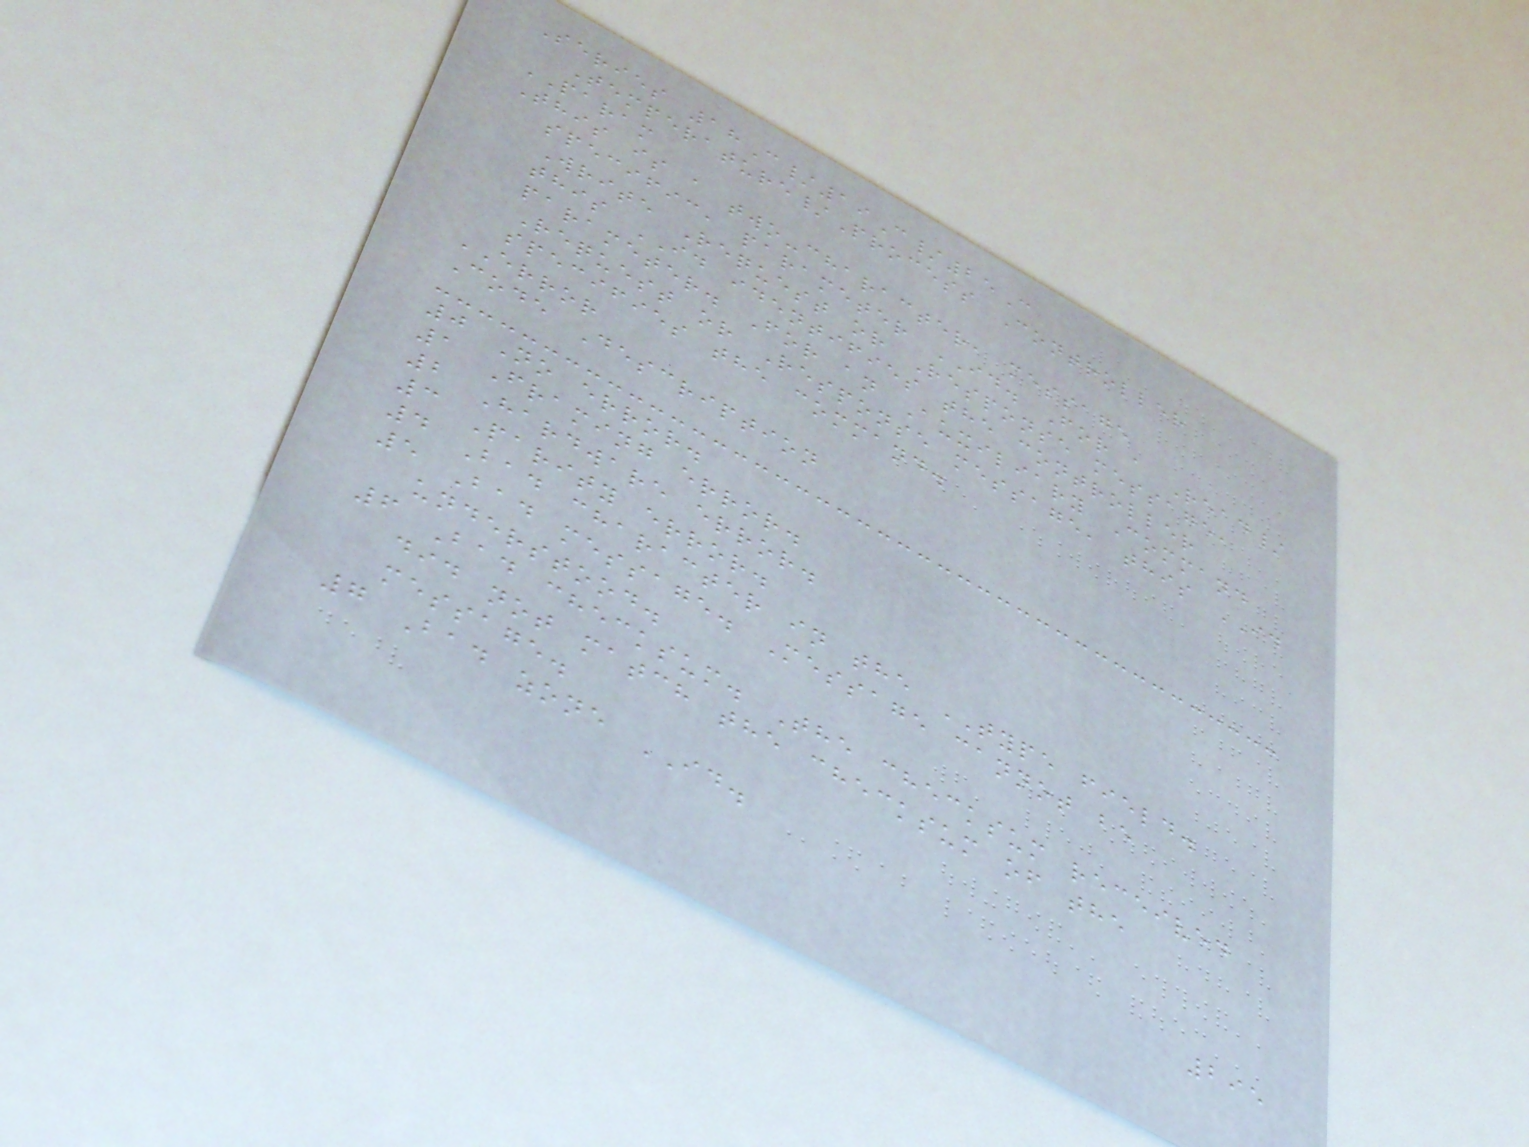Series 18C/19C/25C
Temperature/Process Controller
PARAM
This is a two-character, message
specific, parameter ID. For a Read/
Write Request or Response message,
this ID identifies the controller
parameter. For an Auxiliary Command
Request or Response message, this ID
specifies the command.
ERROR
Code Description
0 No error.
1 Framing error.
2 Hardware error.
3 Parity error.
4 Bad character in the TYPE field.
5 Bad message. Message cannot be
understood.
6 Bad checksum. The checksum received
did not match the checksum of the
message.
7 Bad zone ID.
295
